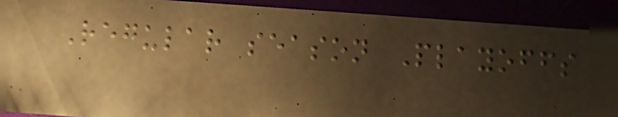Regular season Playoffs
